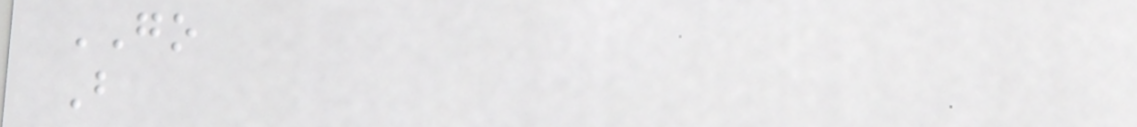GO
B
